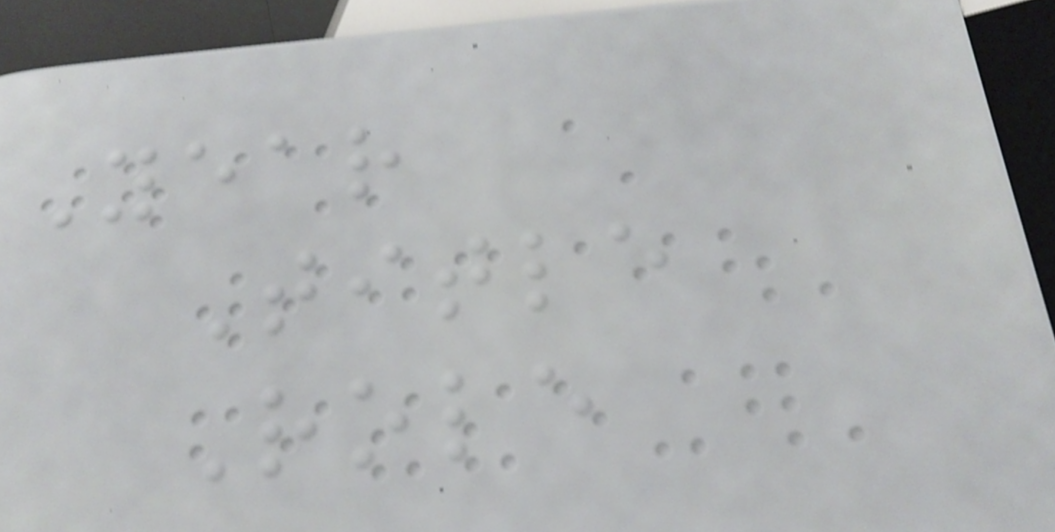Year
Title
Role
